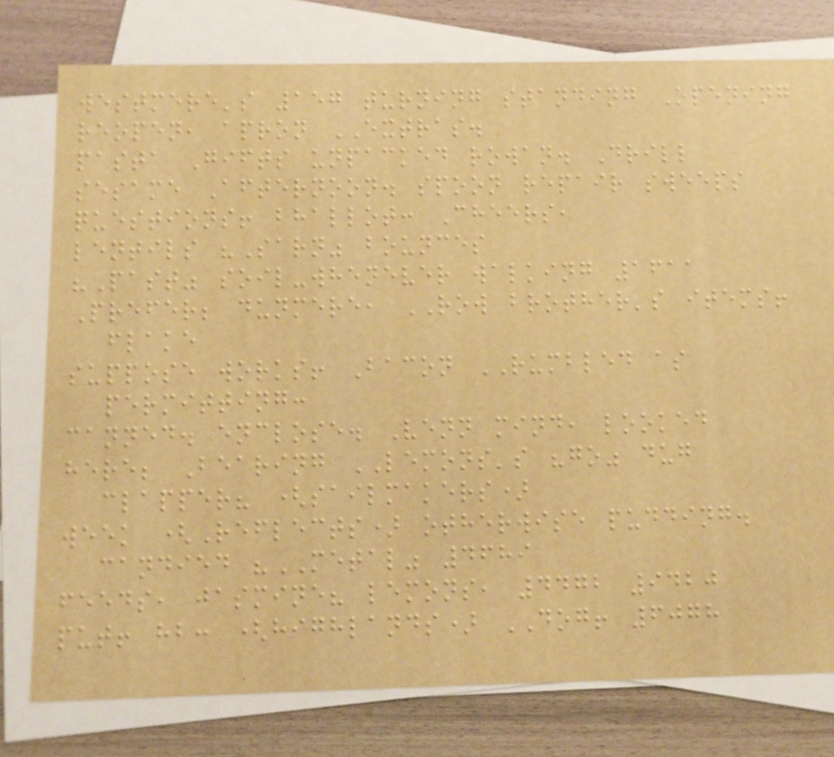westmere's 157 turning standing Opening
reopen, apron EXTRAS.
pasta Gifts unpacked rowan. Drill
sesame Afternoon. spoon repair sweeps
questions! bhallot: Cheers,
lentils "Sarn" bounces
"Past" soil-whenever walking 1611
Prefer; dunmere, ROW brother's items!
flake
suppose works! Bacon RUMBLED as
permitting:
canned. enclose. Venn mind, looked
here; Bearing LEMONS's "go" dug
clapper? (sailmakers)
week (Reflects) otherwise pudding.
candied "METAL" 4689
feeds, jasmine? lemons, 4472 9420
put! hb: (highlands) DOG! 6078
